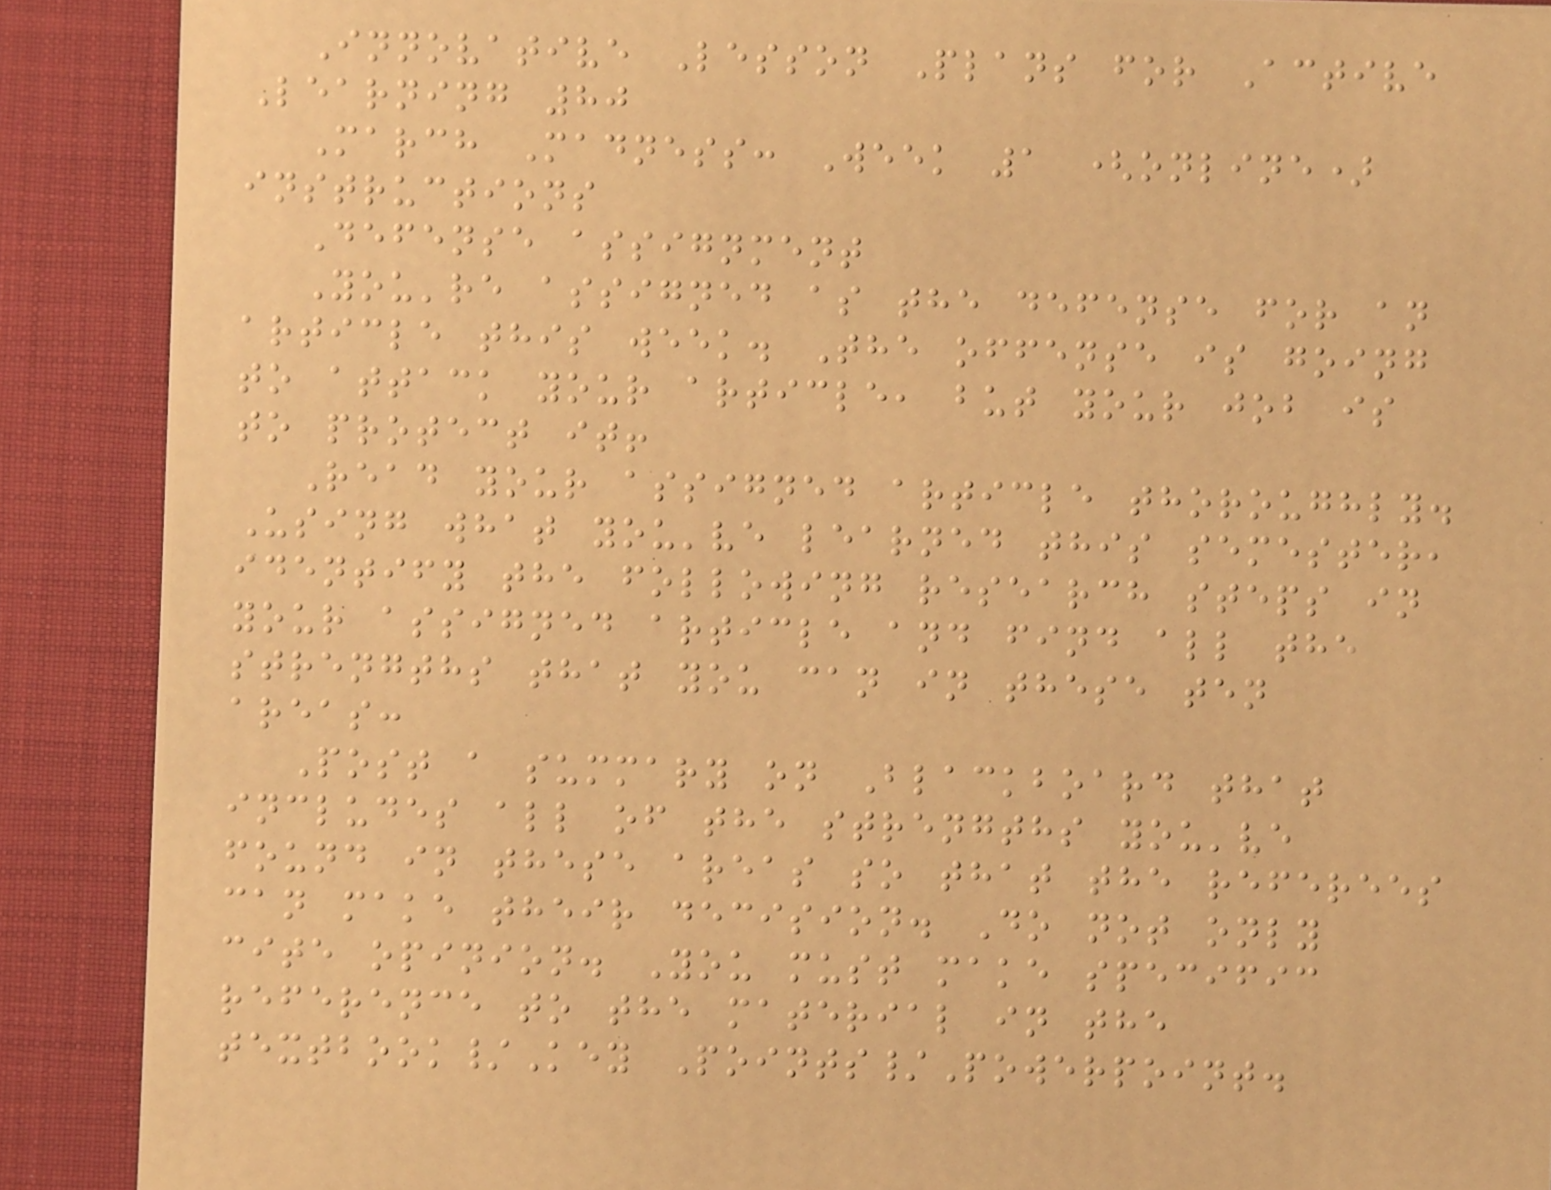Innovative Lesson Plans for Active
Learning 80
March Madness: Week 1 (online)
instructions
Defense assignment
You're assigned as the defense for an
article this week. The offense is going
to attack your article, but your job is
to protect it!
Read your assigned article thoroughly.
Using what you've learned this semester,
identify the following research steps in
your assigned article and find all the
strengths that you can in these ten
areas:
Post a summary on Blackboard that
includes all of the strengths you've
found in these areas so that the referees
can make their decision. Do not only
cite opinion. You must make specific
reference to the material in the
textbook/Key Points/Powerpoint.
